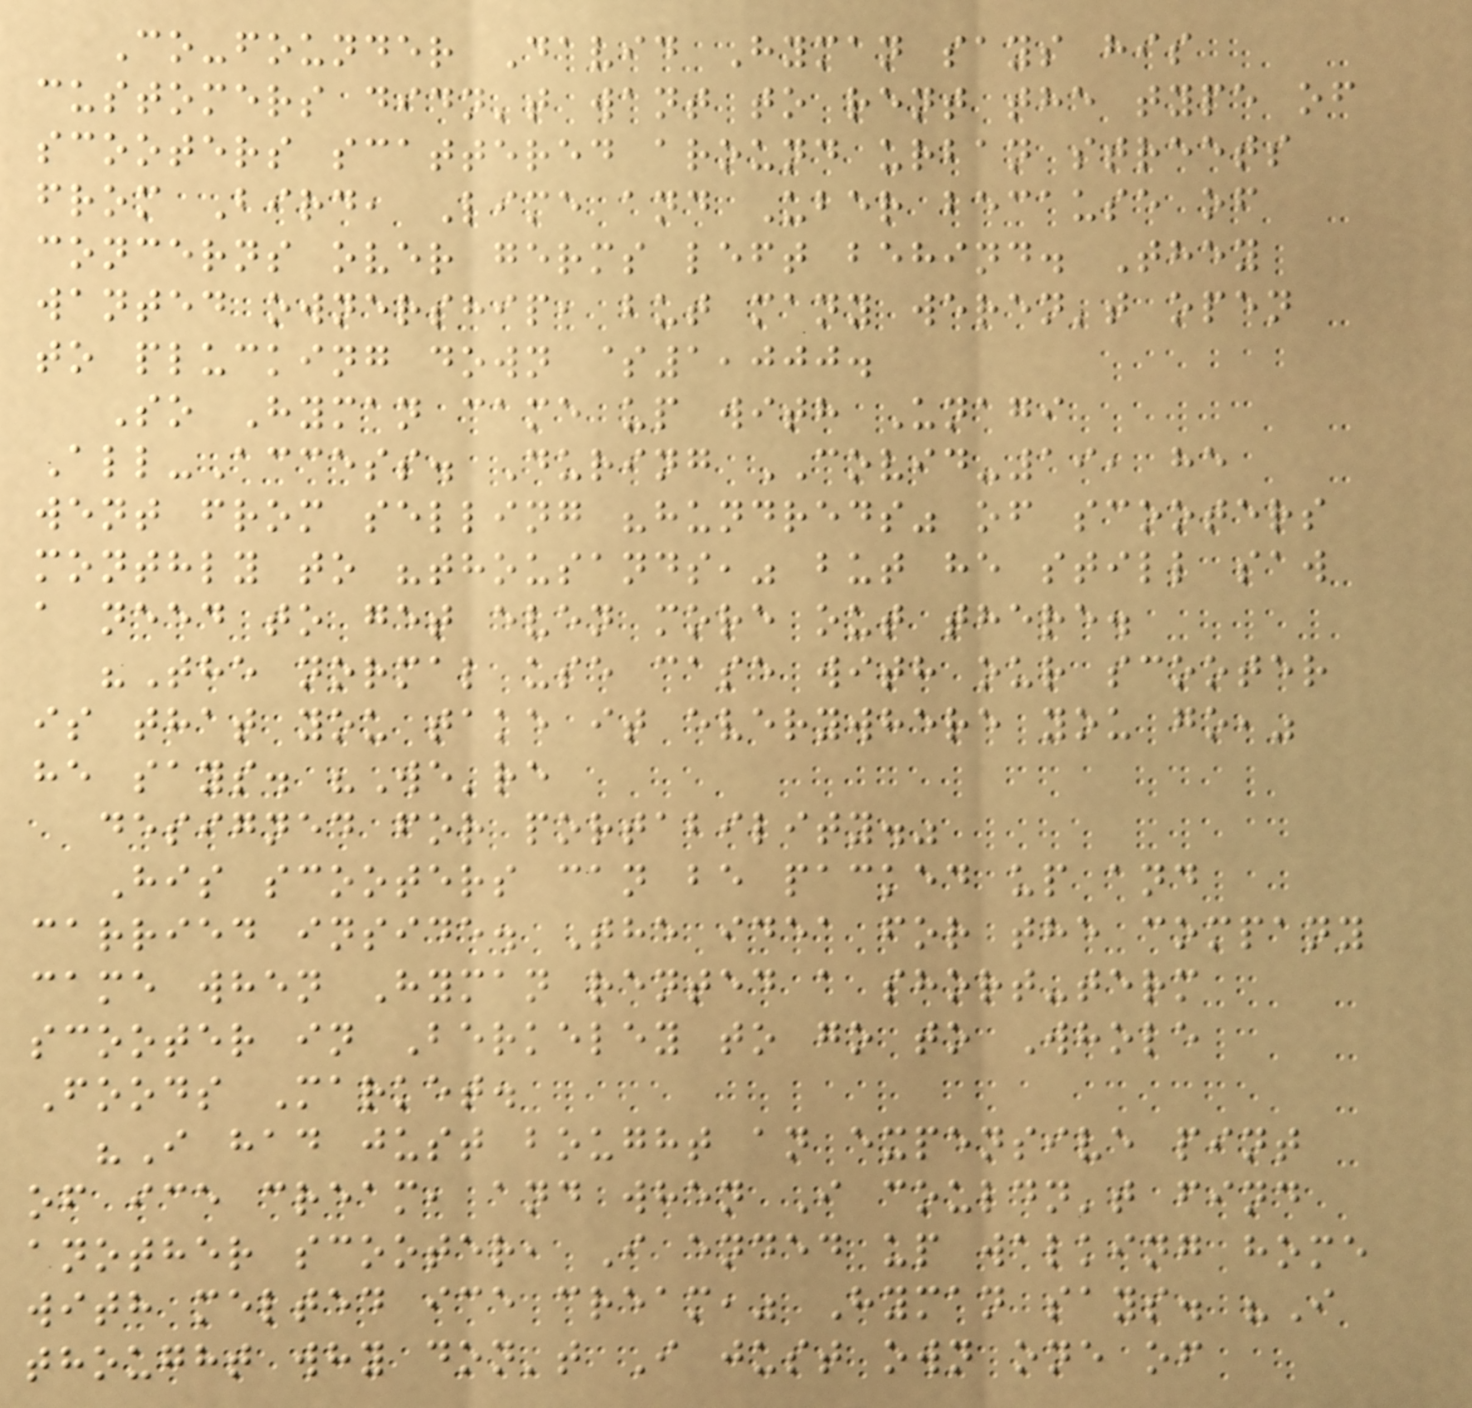Co-founder David Hyman says his
customers didn't want to rent the type of
scooters scattered around urban streets
from Bird, Lime and Uber because of
concerns over germs left behind. They
wanted ownership, but many weren't open
to plucking down $1,000.
So Hyman came up with Unagi
All-Access. During COVID-19, he
went from selling "hundreds" of scooters
monthly to "thousands," but he still saw
a need to get even more out there.
"The normal use case with our scooter
is that you take it everywhere you go,"
he says. "We're
designed for portability."
His scooters can be packed up and
carried inside. The idea for the company
came when Hyman rented a short-term
scooter in Berkeley to go to Whole
Foods Market.
"I had just bought an expensive pint
of ice cream, and when I couldn't find
another scooter, I ended up walking home
with melted ice cream," Hyman says. "I
thought why don't I just own one of
